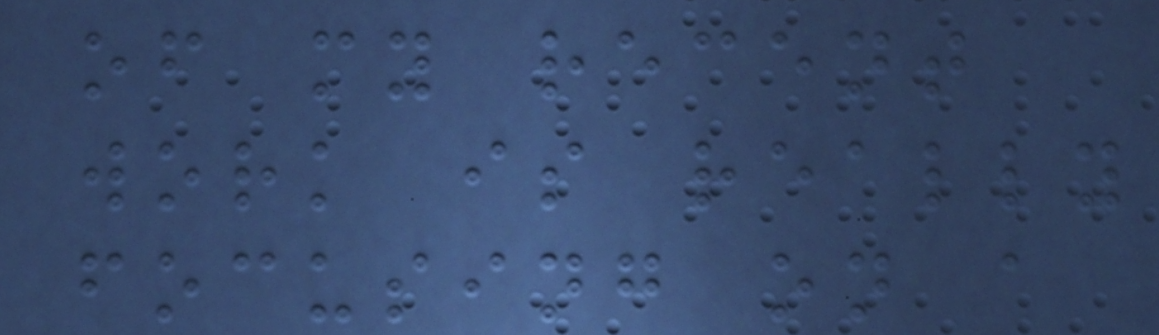of my recent
work is really
focusing on a
